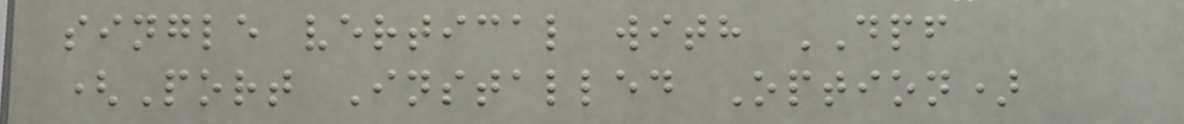single vertical with DPF
(Port Installed Option)
